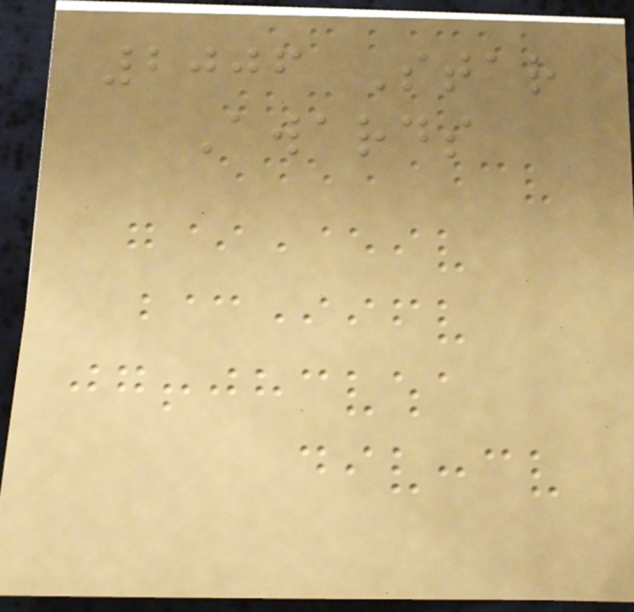2006 Star
Awards
